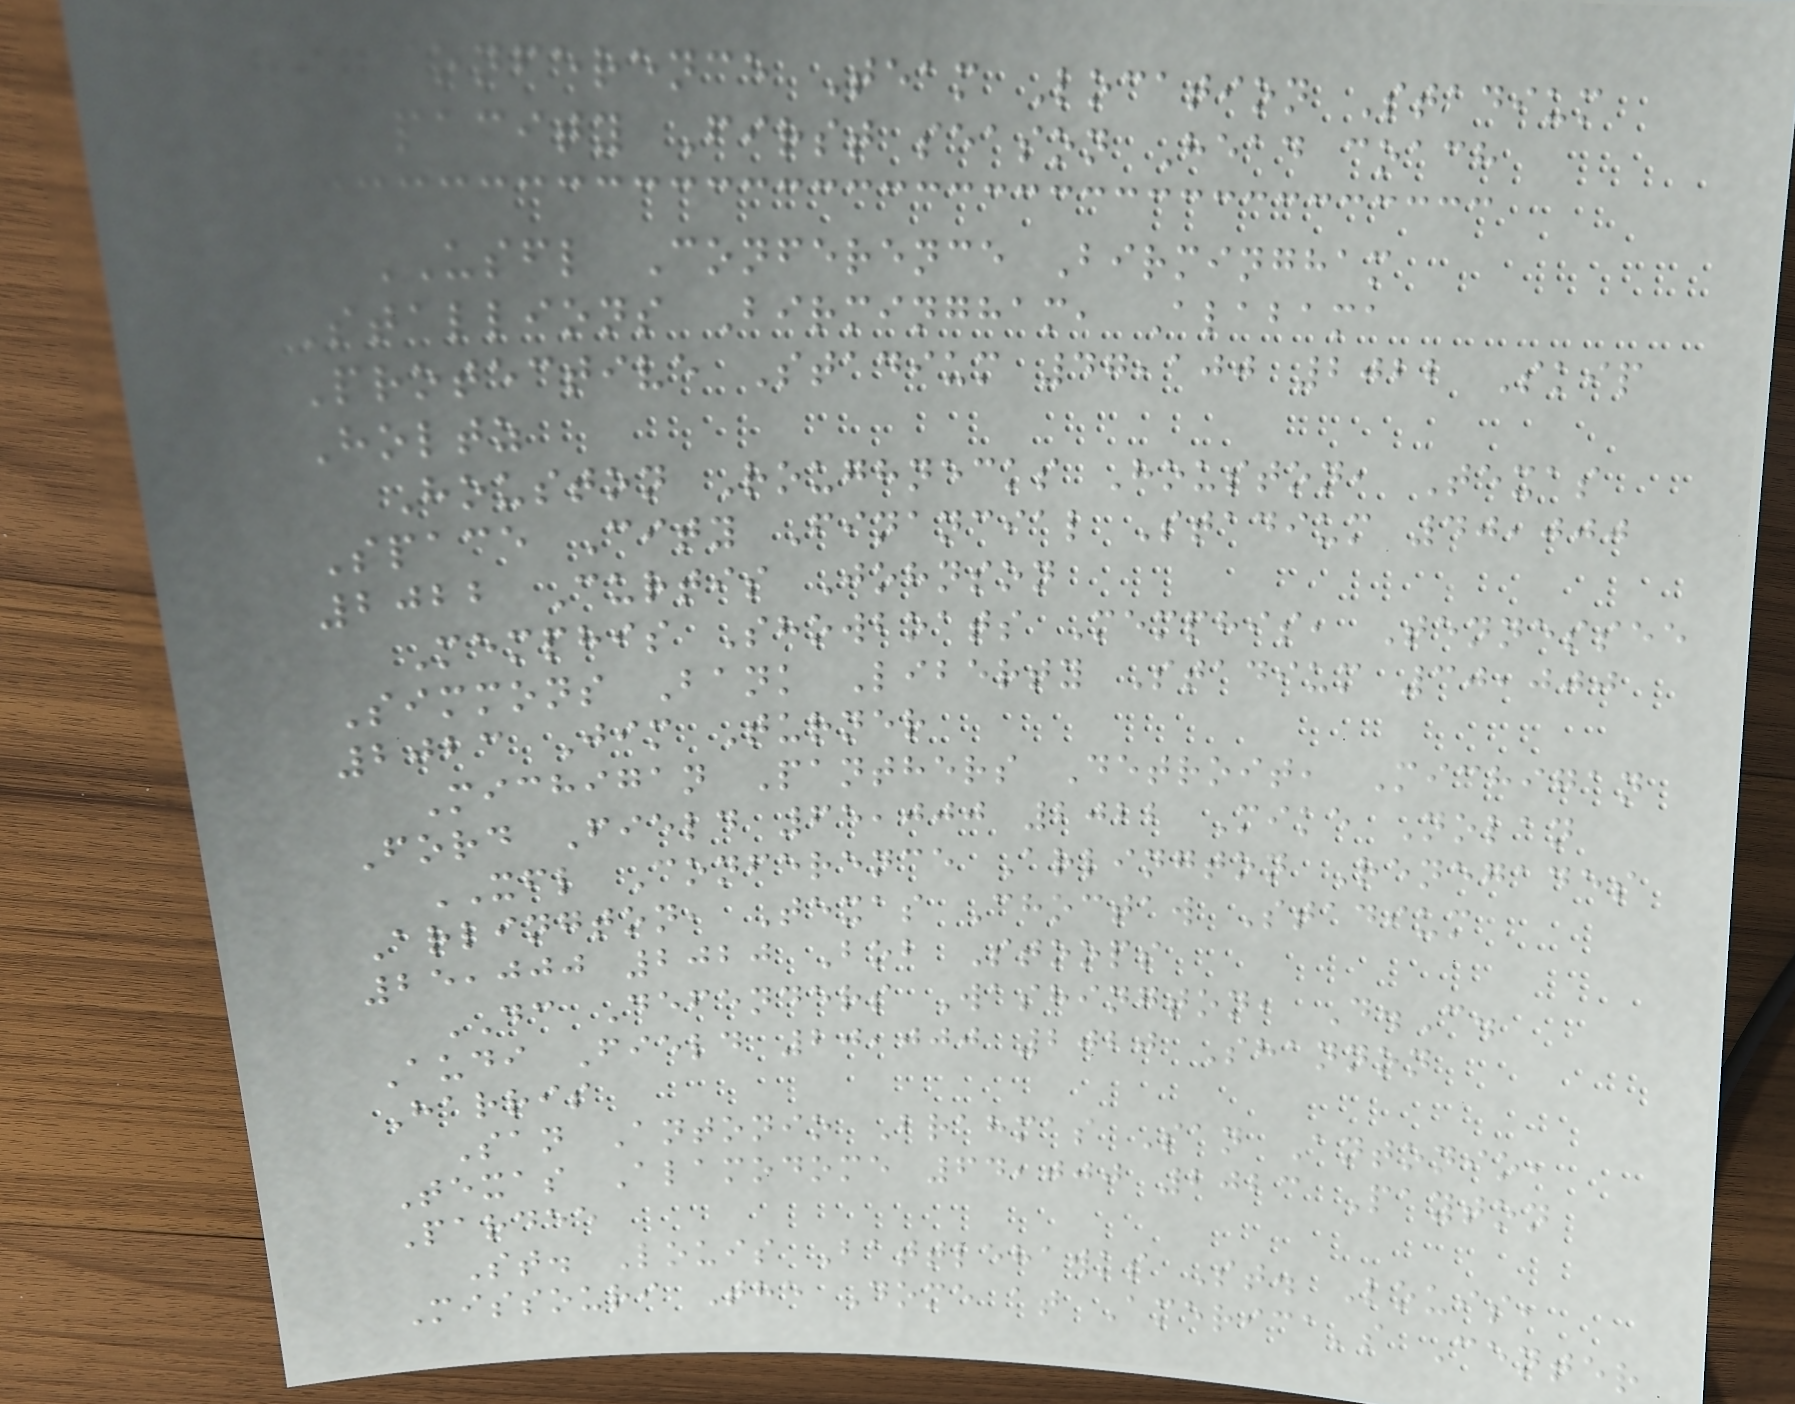Conference Team Location Stadium
Capacity First season Head coach
USFL Conference Birmingham
Stallions Birmingham, Alabama
Protective Stadium 47,100 2022 Skip
Holtz
Houston Roughnecks Houston, Texas
Space City Financial Stadium 40,000
2022 Curtis Johnson
Memphis Showboats Memphis, Tennessee
Simmons Bank Liberty Stadium 30,000
2023 Jim Turner
Michigan Panthers Detroit, Michigan
Ford Field 65,000 2022 Mike Nolan
XFL Conference Arlington Renegades
Arlington, Texas Choctaw Stadium
25,000 2020 Bob Stoops
DC Defenders Washington, D.C.
Audi Field 20,000 2020 Shannon
Harris
San Antonio Brahmas San Antonio,
Texas Alamodome 64,000 2023 Payton
Pardee
St. Louis Battlehawks St. Louis,
Missouri The Dome at America's Center
